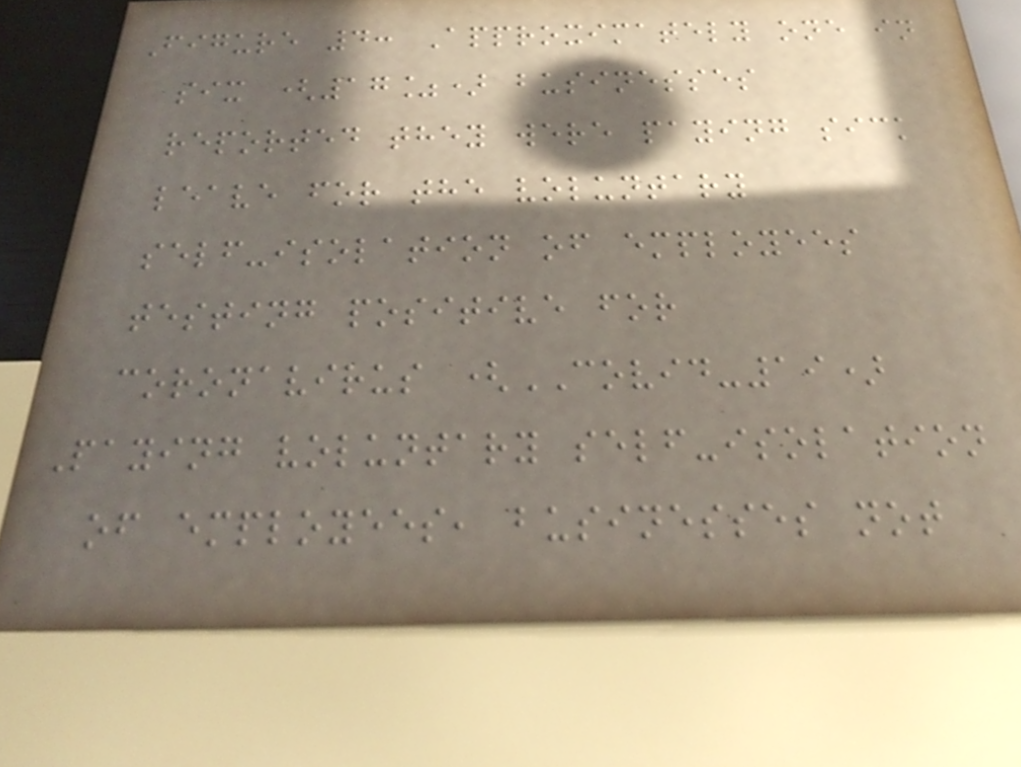Figure 4: Approximately one in
six (17%) businesses
reported they were paying sick
leave for the voluntary
self-isolation of employees
testing positive for
coronavirus (COVID-19)
Paying voluntary self-isolation
of employees, businesses not
